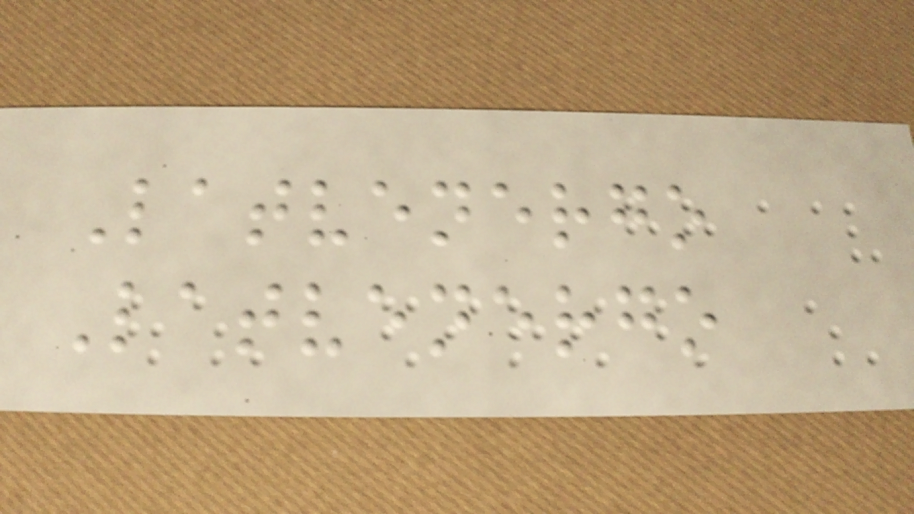Latvenergo
Latvenergo
